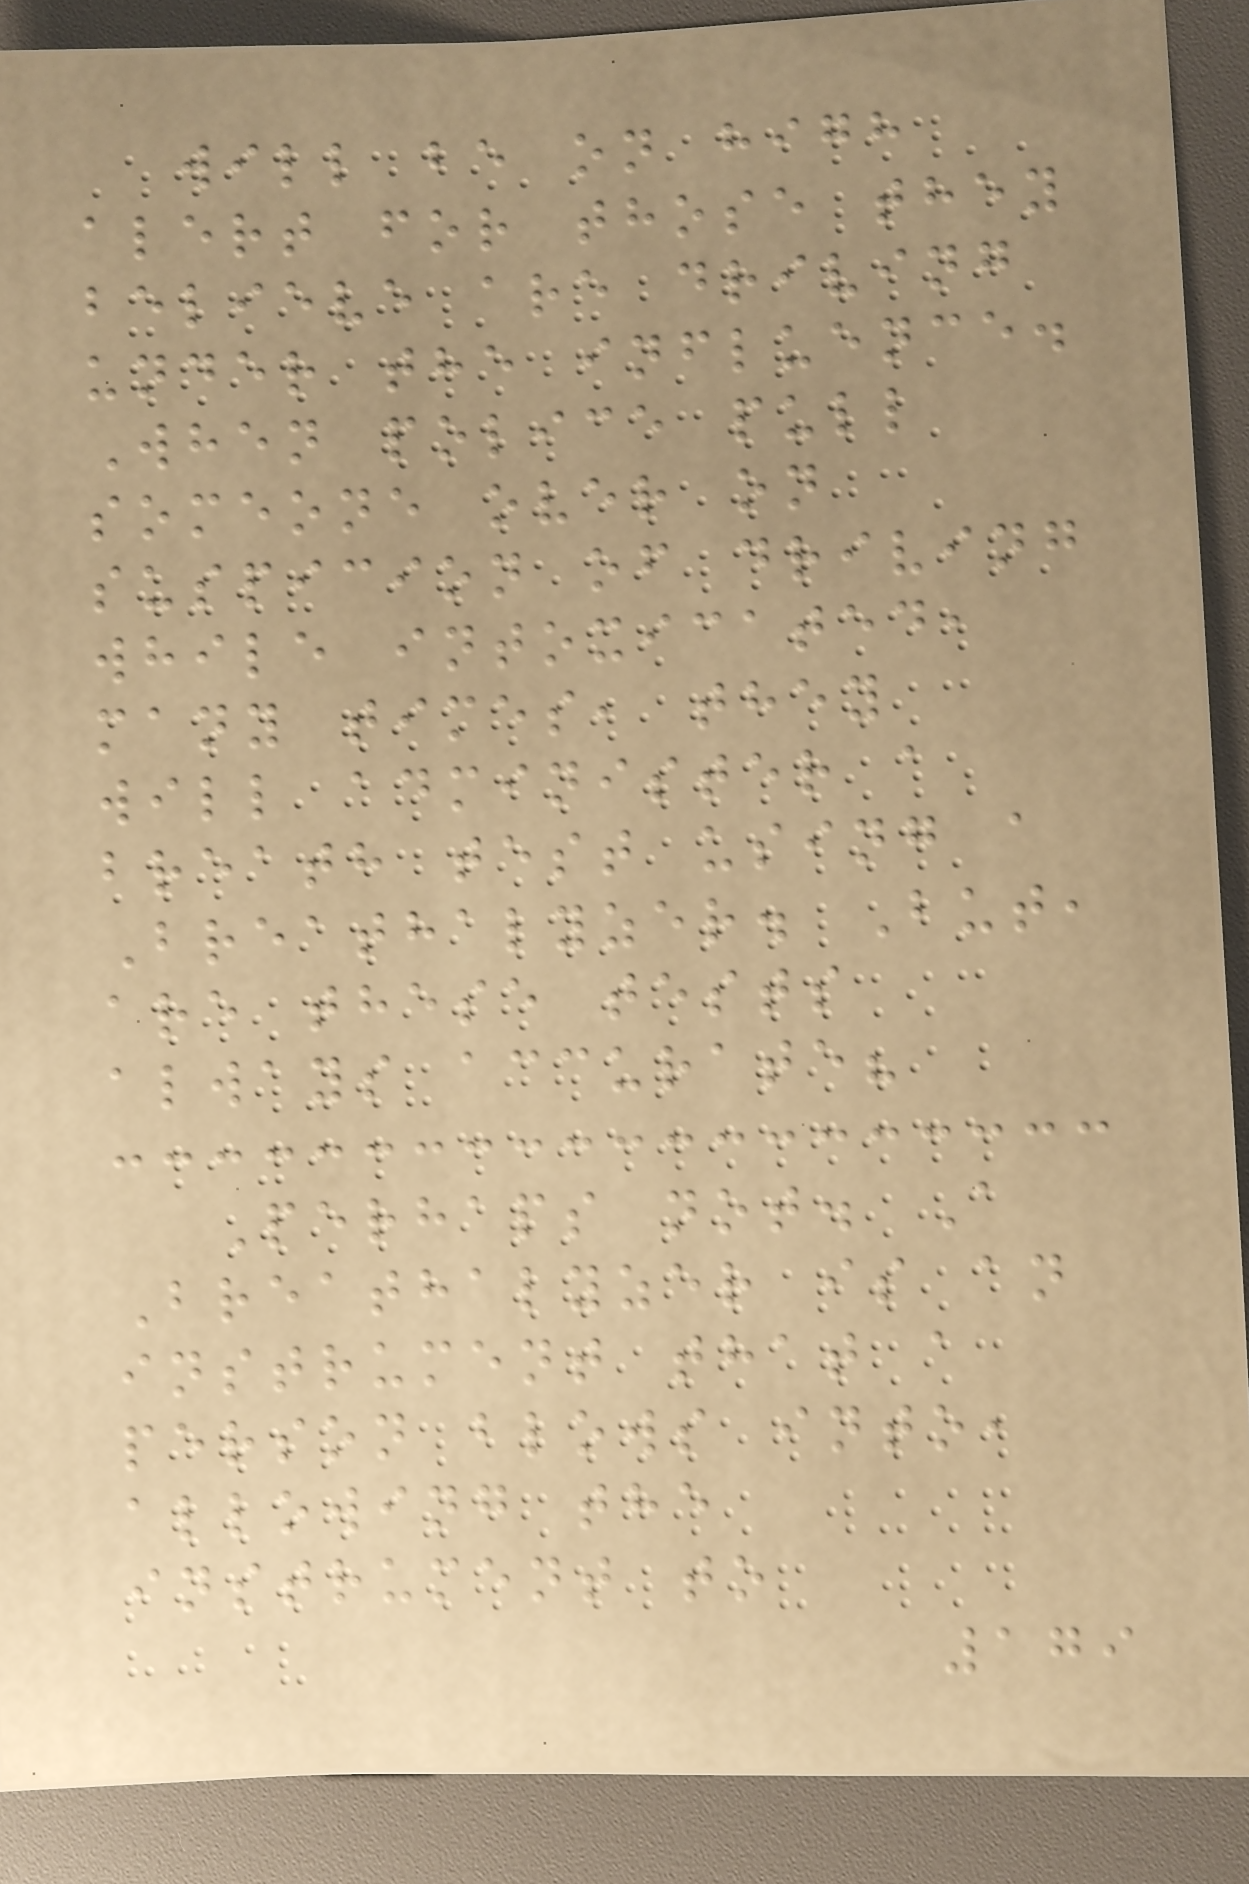will be on high
alert for those they
believe are driving
under the influence.
When police pull
someone over on
suspicion of driving
while intoxicated,
many times, they
will administer a
breath test using a
Breathalyzer. But,
are these tests
always accurate?
Perhaps not. A
Breathalyzer is an
instrument that a
person blows into,
allowing the
instrument to
179
